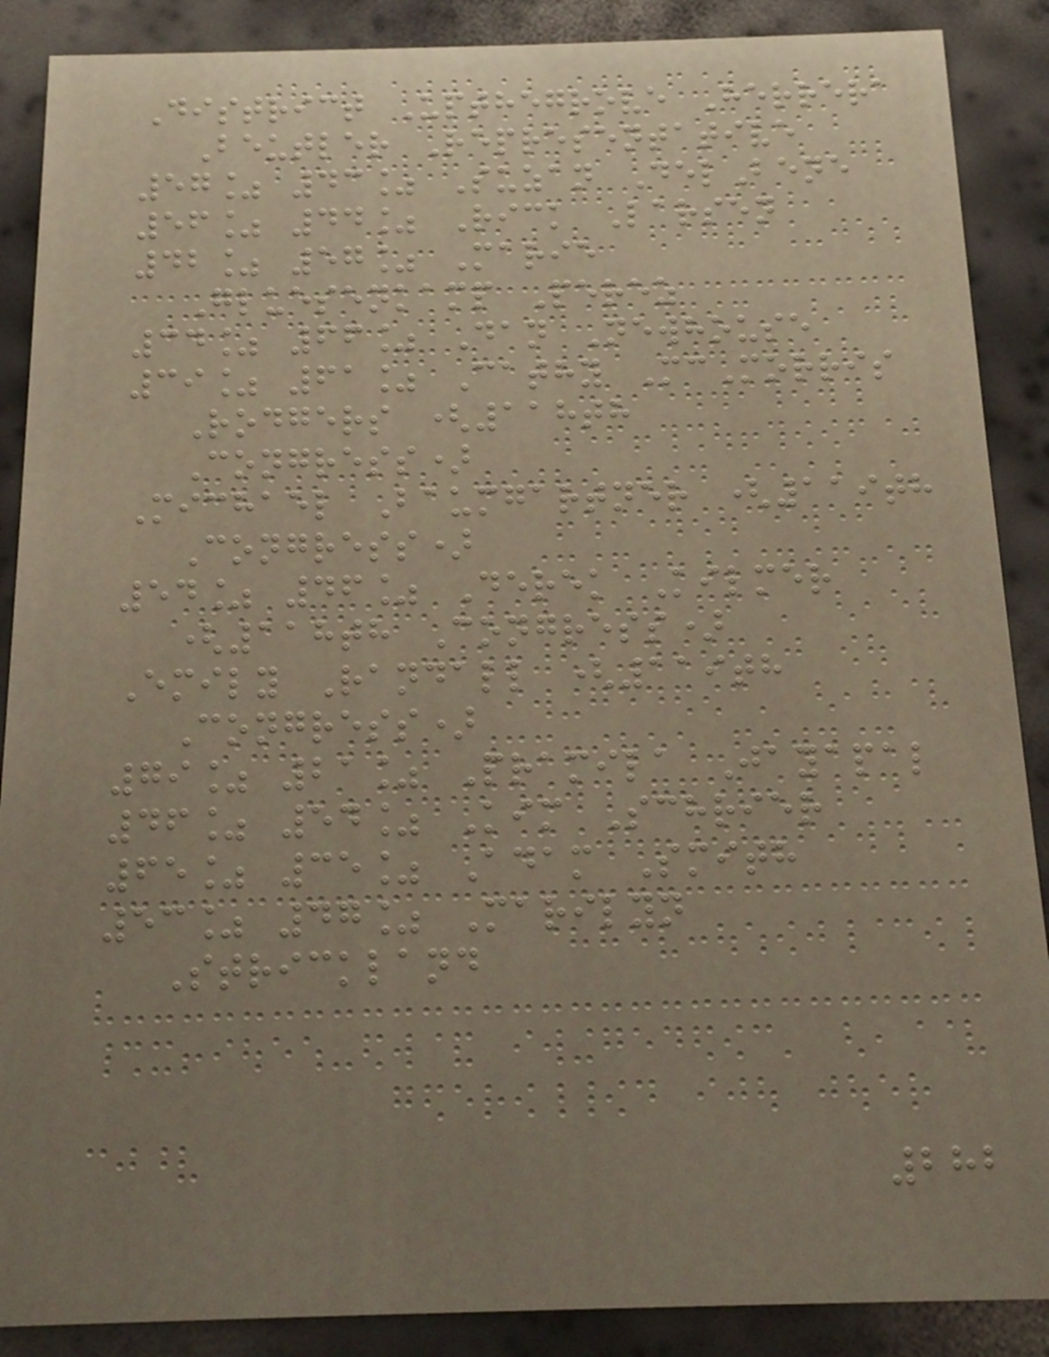District Upthegrove Herrera
Beutler Representative
57% 43% Suzan DelBene
56% 44% Rick Larsen
42% 57% Marie
Gluesenkamp Perez
34% 66% Dan Newhouse
39% 61% Cathy McMorris
Rodgers (118th
Congress)
Michael Baumgartner (119th
Congress)
54% 46% Derek Kilmer
(118th Congress)
Emily Randall (119th
Congress)
79% 21% Pramila Jayapal
46% 54% Kim Schrier
65% 35% Adam Smith
53% 47% Marilyn
Strickland
282
